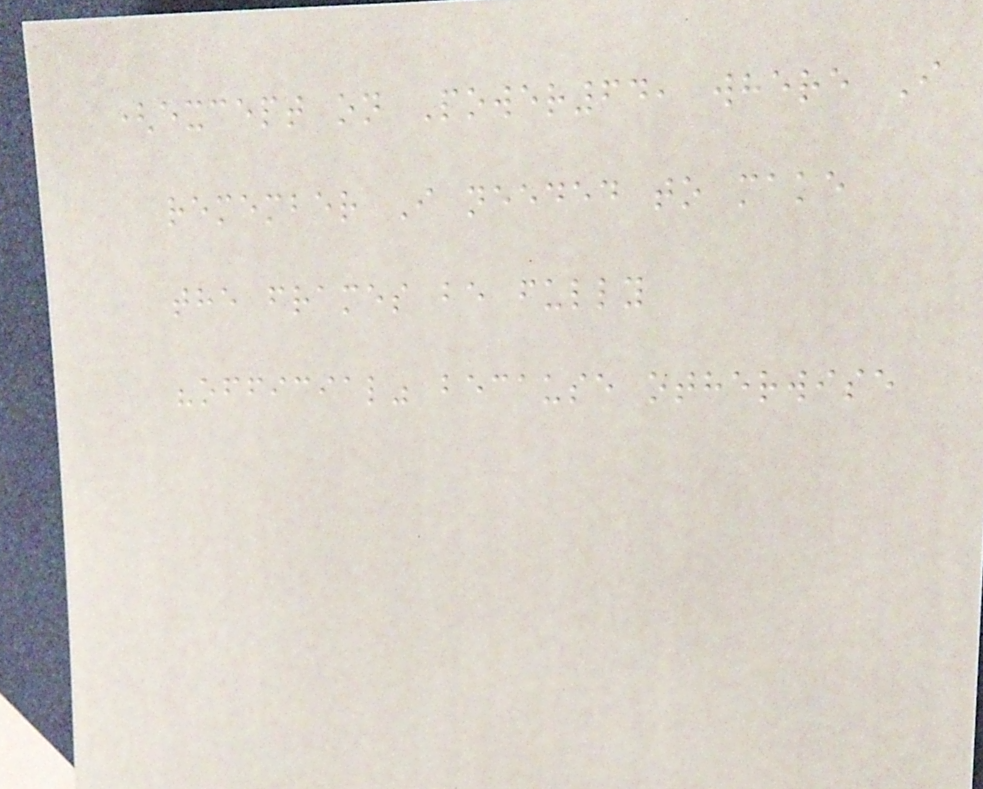(except on Power64, where I
remember I needed to make
the frames be fully
"official" because otherwise
